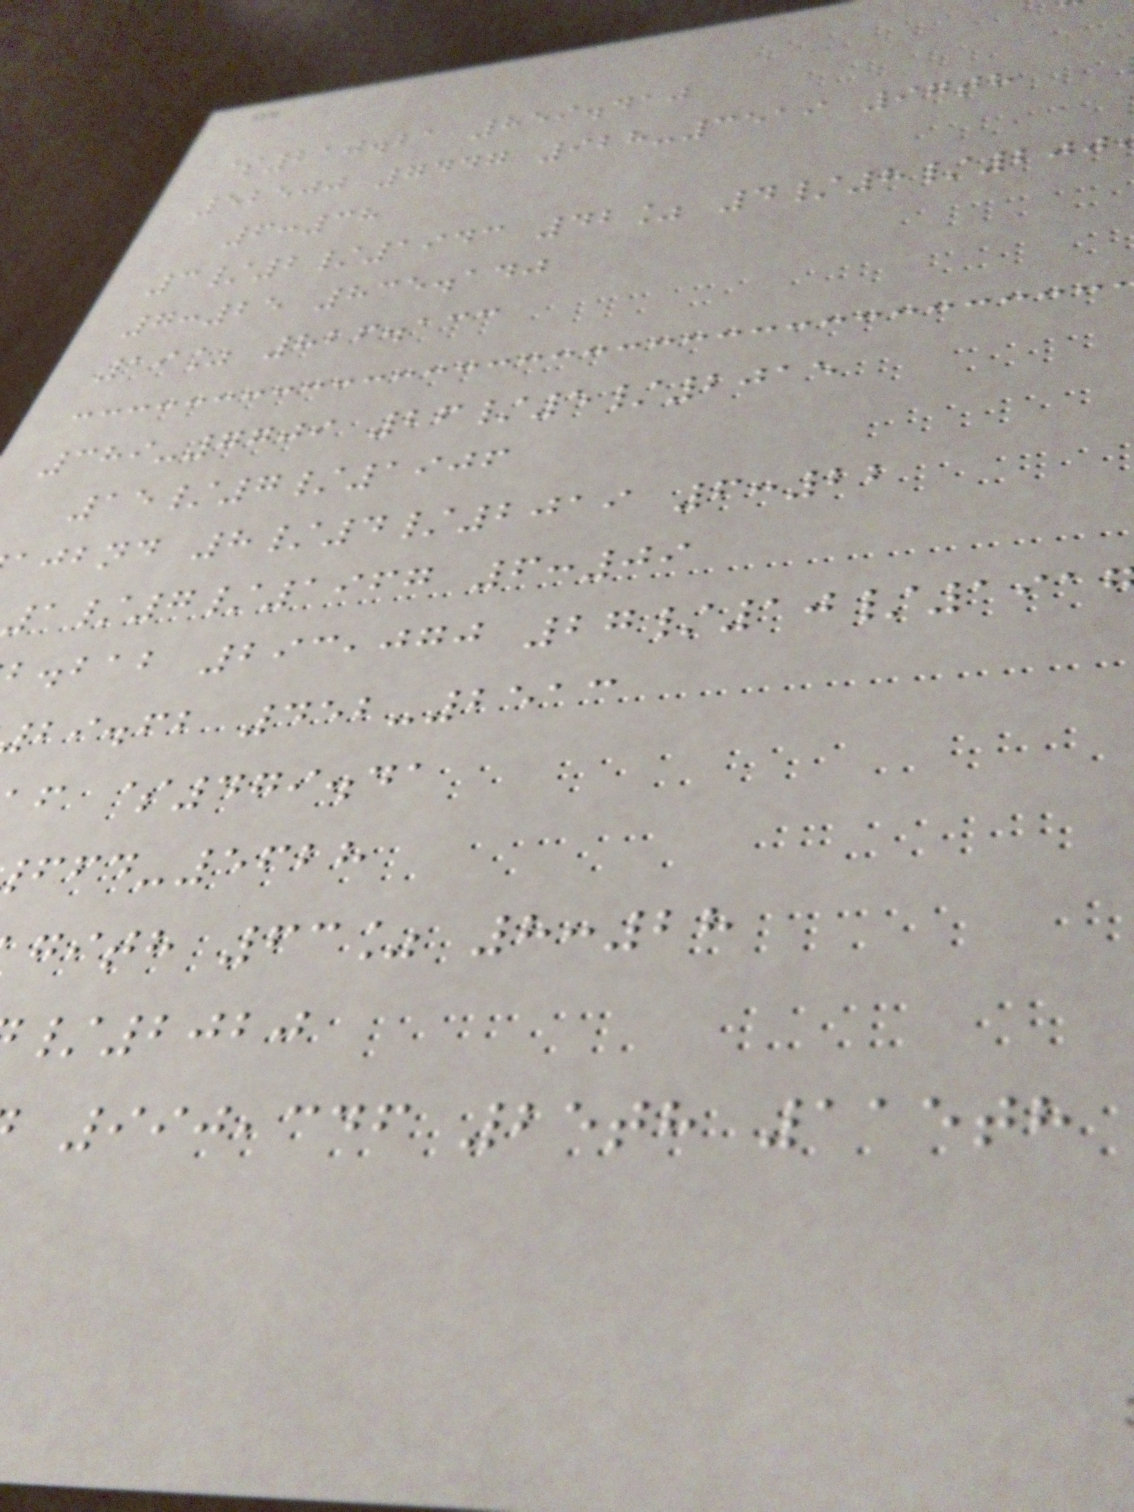$210.21 859.410
52500 7447 928-3519 97th
6:38
3/2/1943 42% 4/8/200
7:25 835.140
19% 826.133
389-7709 26/5/2015
15/7/1906
ajbnd 8/4/2019 6:22
1/7/1967 6:09
.bab 293,070 27/10/191
bi.fb 452-2513
f $479.41
-5628
gith 63% 8:28
/2020
990,346 25th 115th
